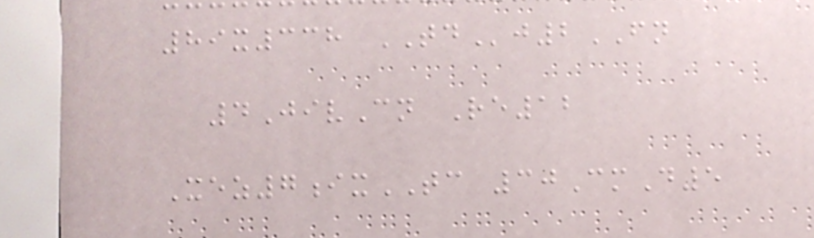89x338 TDj2FN
4JivCn Re12
Xez7ixTC 30CmD5
